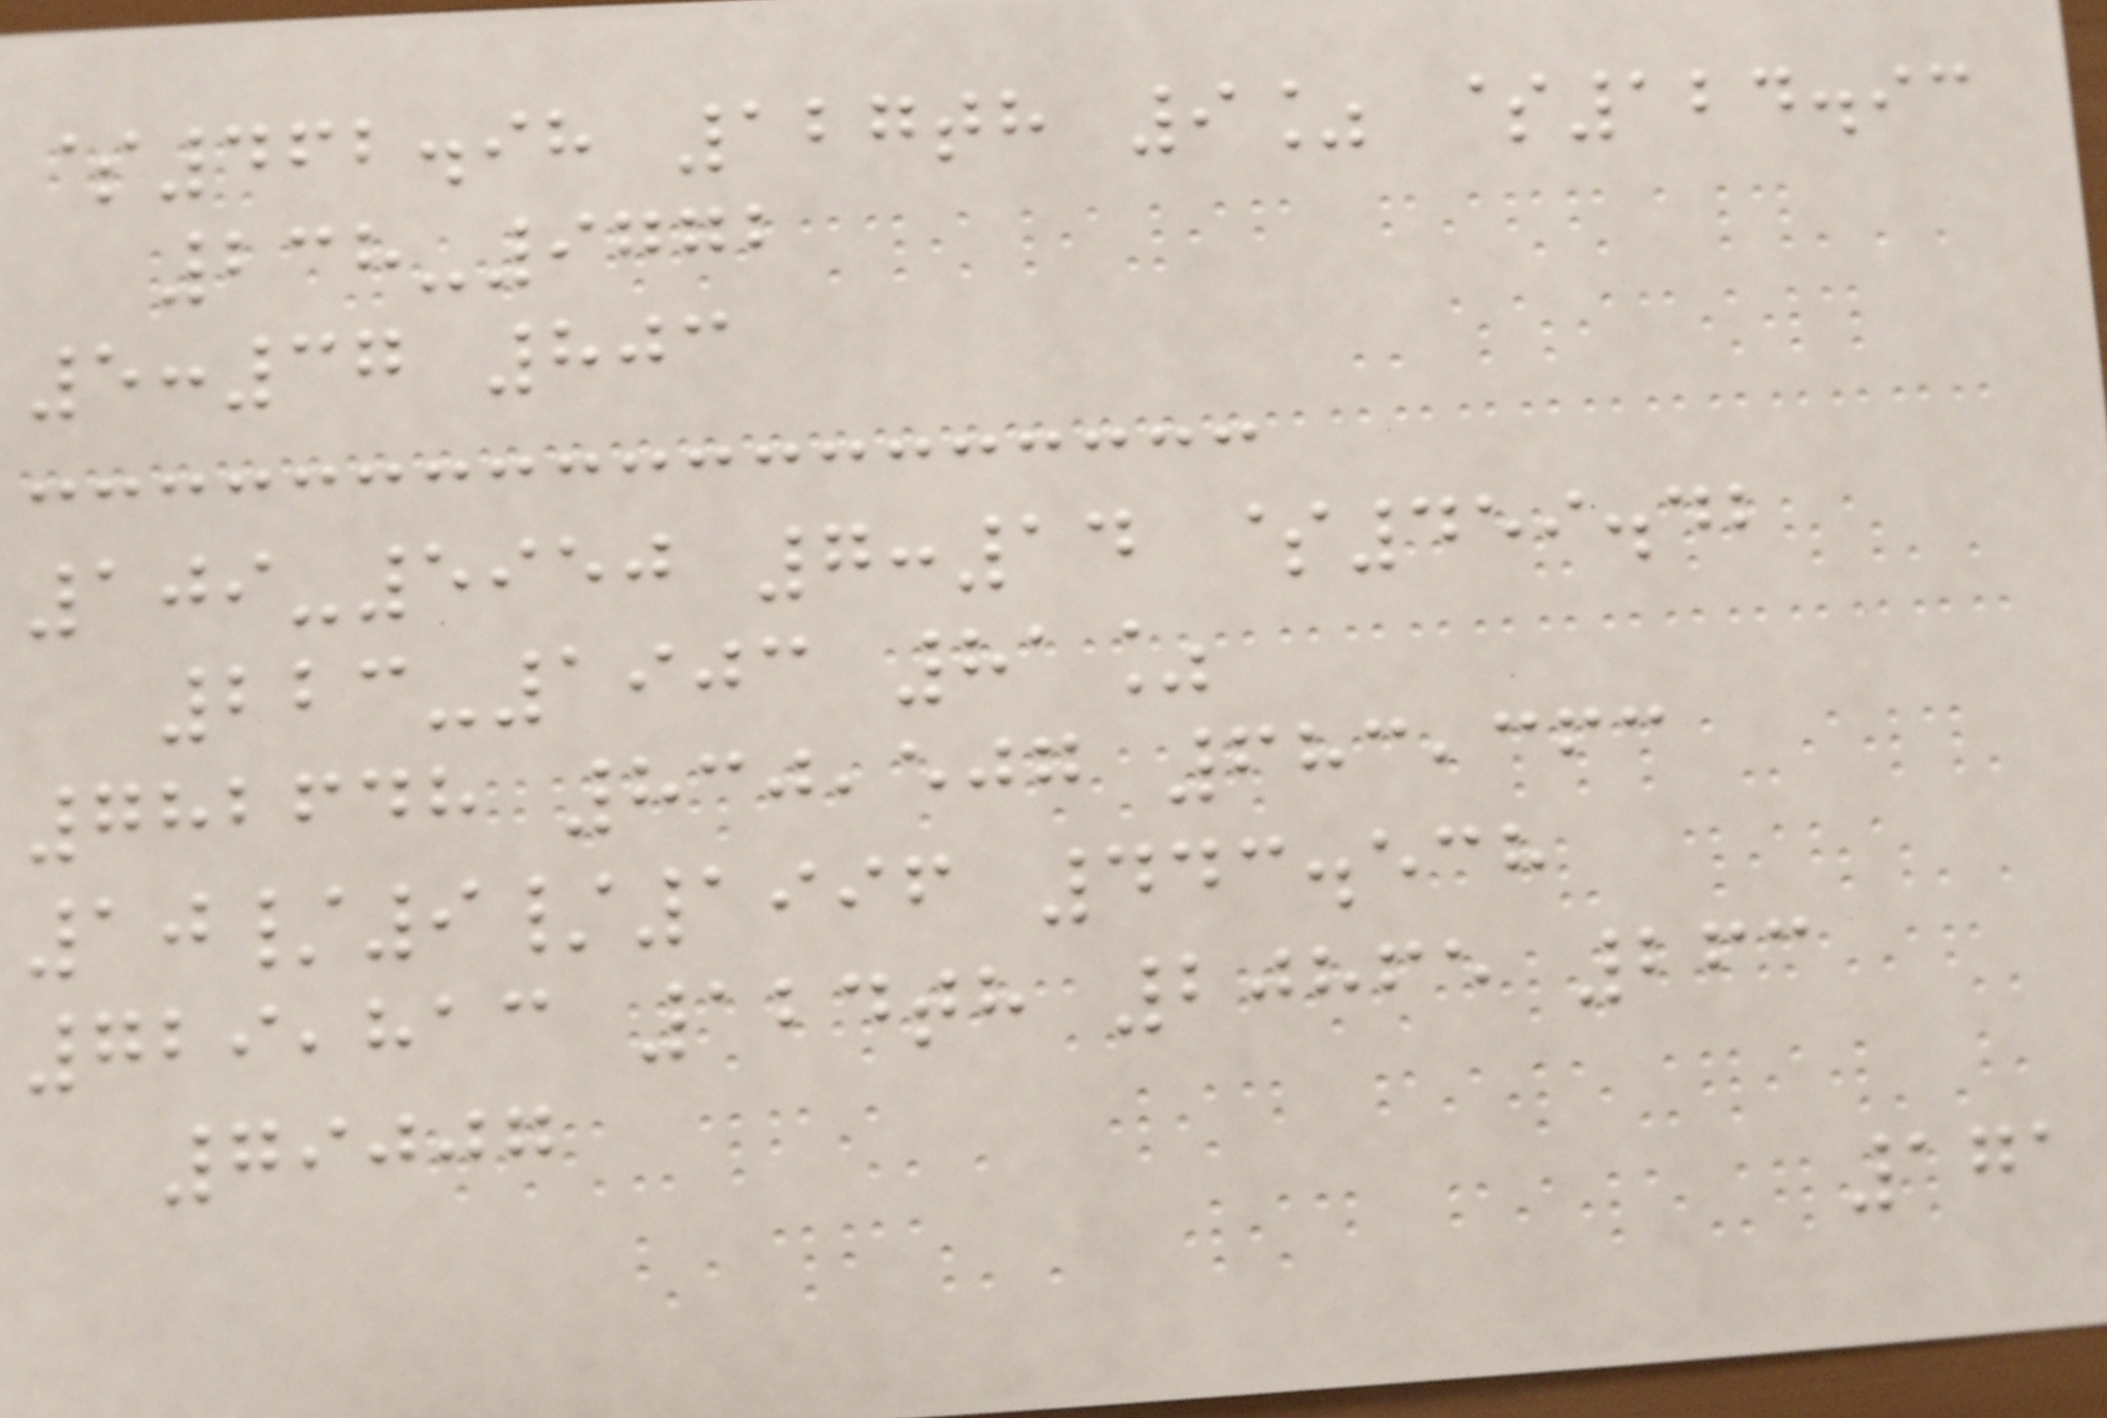$462.98 127th 9% $124.93
238-9772
5:37 803
109-5950 7:14 $459.42
223-1903 81%
782648 830,507 683,363
10/9/1996 443.538
729,813 124th 20865 263
79007
171
